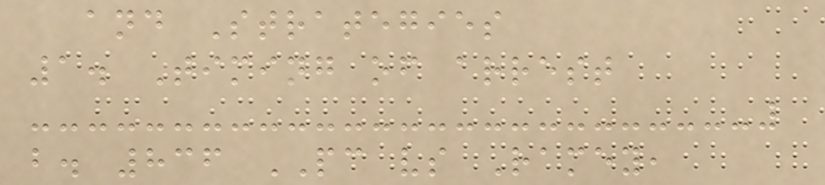and Strategies
1. Timing of arrest
b. 836 PC vs Ramey,
